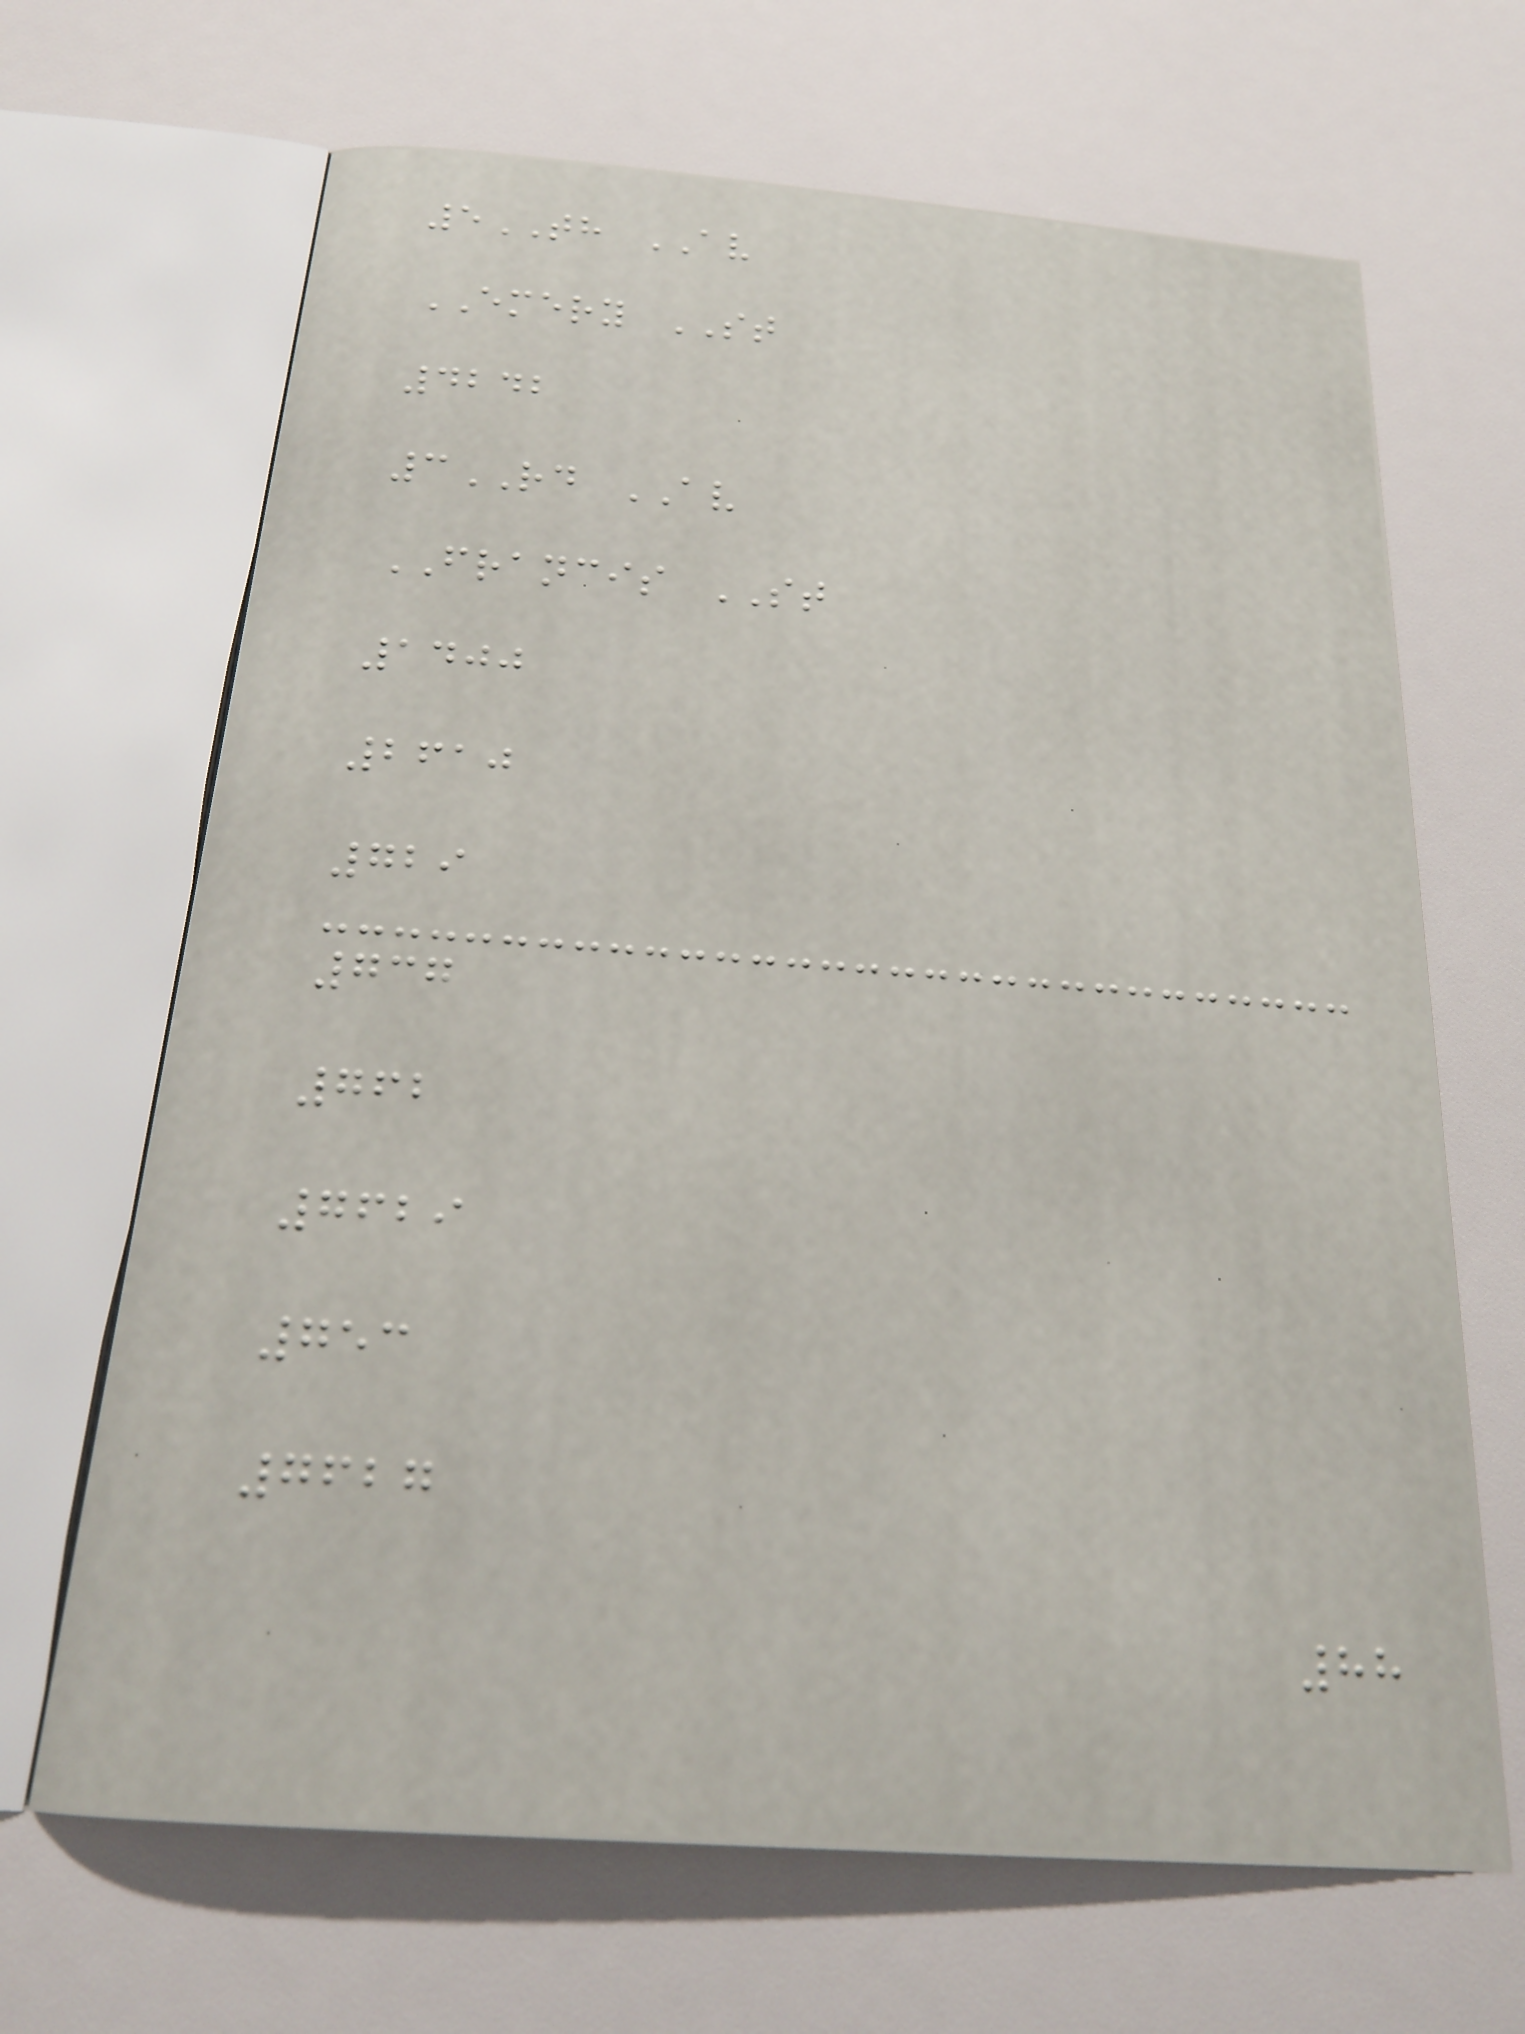5TH AV
EMERY ST
4242
3RD AV
FRANCIS ST
1400
2610
729
737
762
7629
753
7627
88
